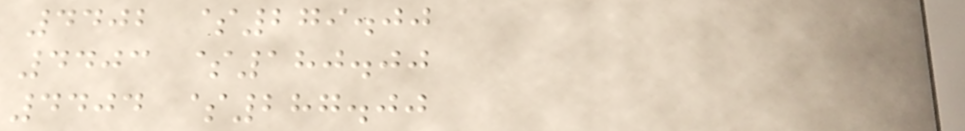4402 $279.00
4403 $180.00
4404 $287.00
